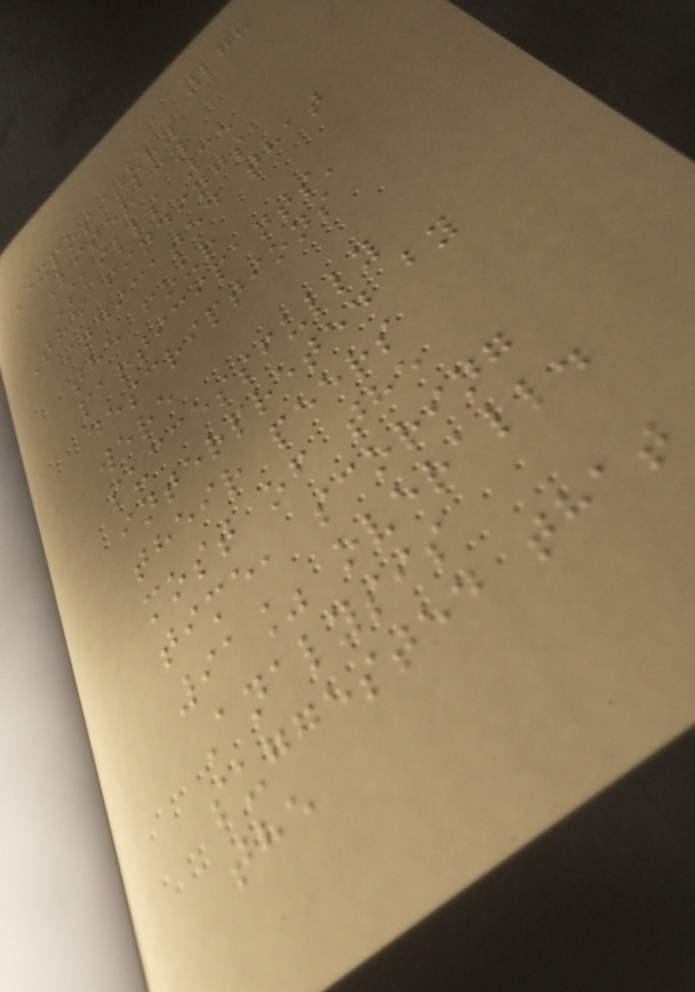278
Expository
Literacy
Skills 35
The findings
indicated that
the four
participants'
descriptions
were
successfully
interpreted by
their peers
most of the
time, scoring
91% overall.
Analysis
suggested that
the
